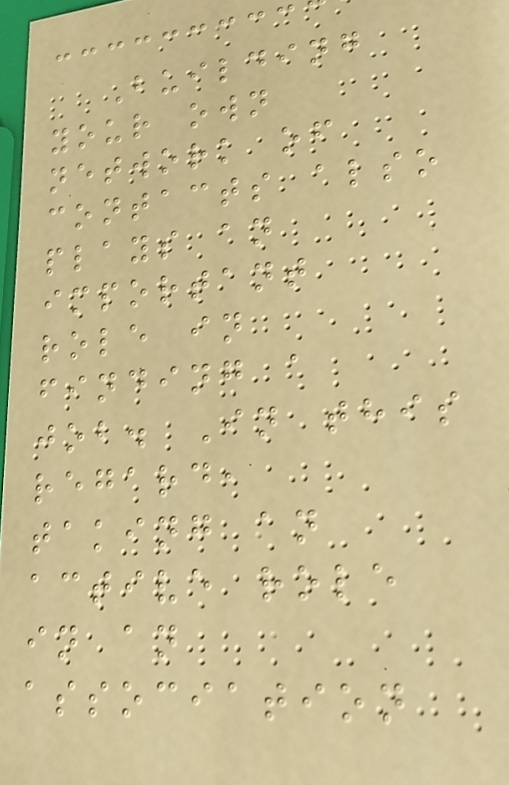Building
your own
network of
contacts also
plays an
important
role in
finding a
job. In this
regard,
taking an
active role
in an
association
